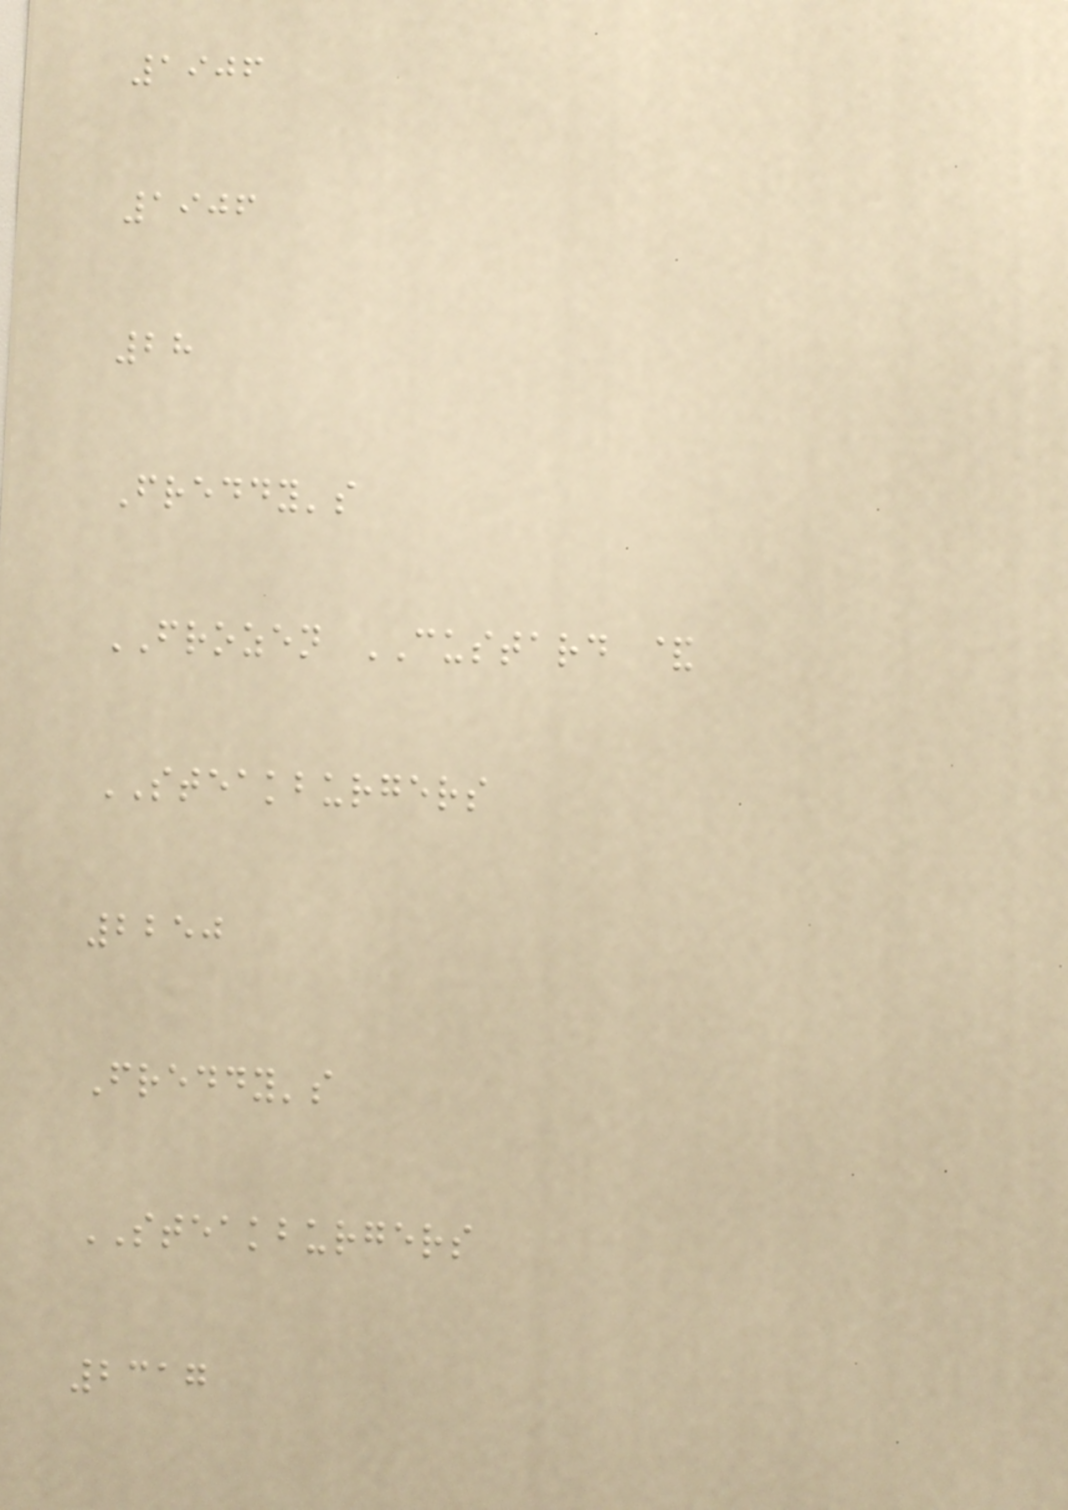1906
1906
28
Freddy's
FROZEN CUSTARD &
STEAKBURGERS
2250
Freddy's
STEAKBURGERS
2317
